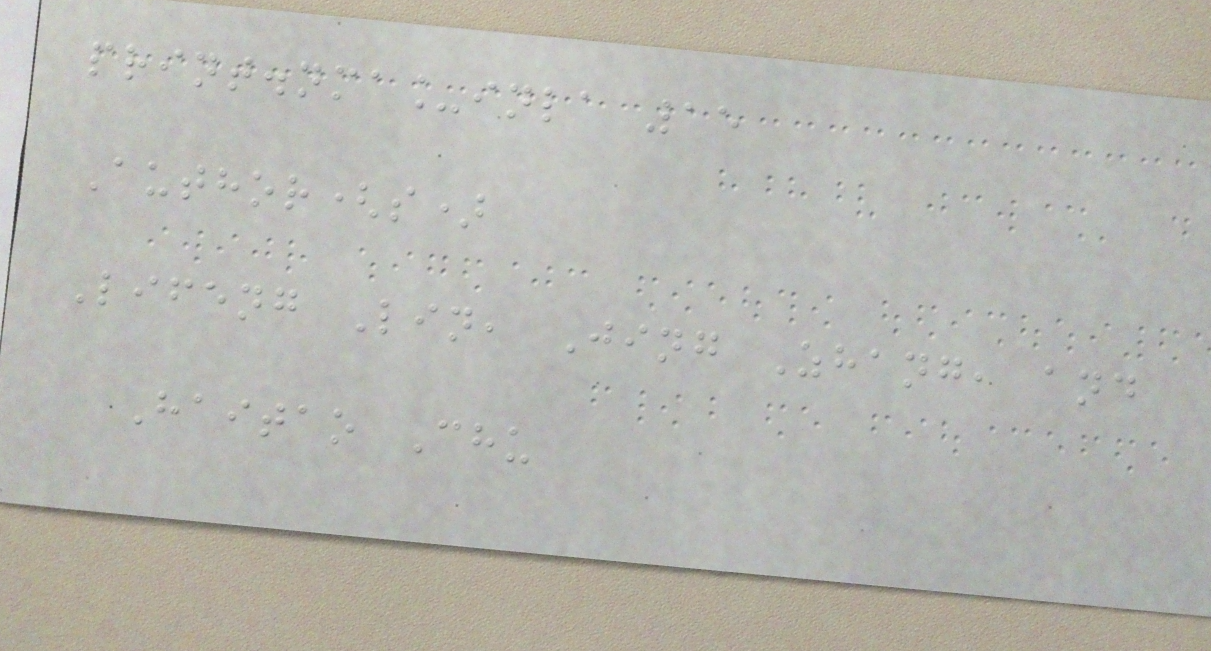print.nma_inla 15
Author(s)
Lifeng Lin, Jing Zhang, and
Haitao Chu
